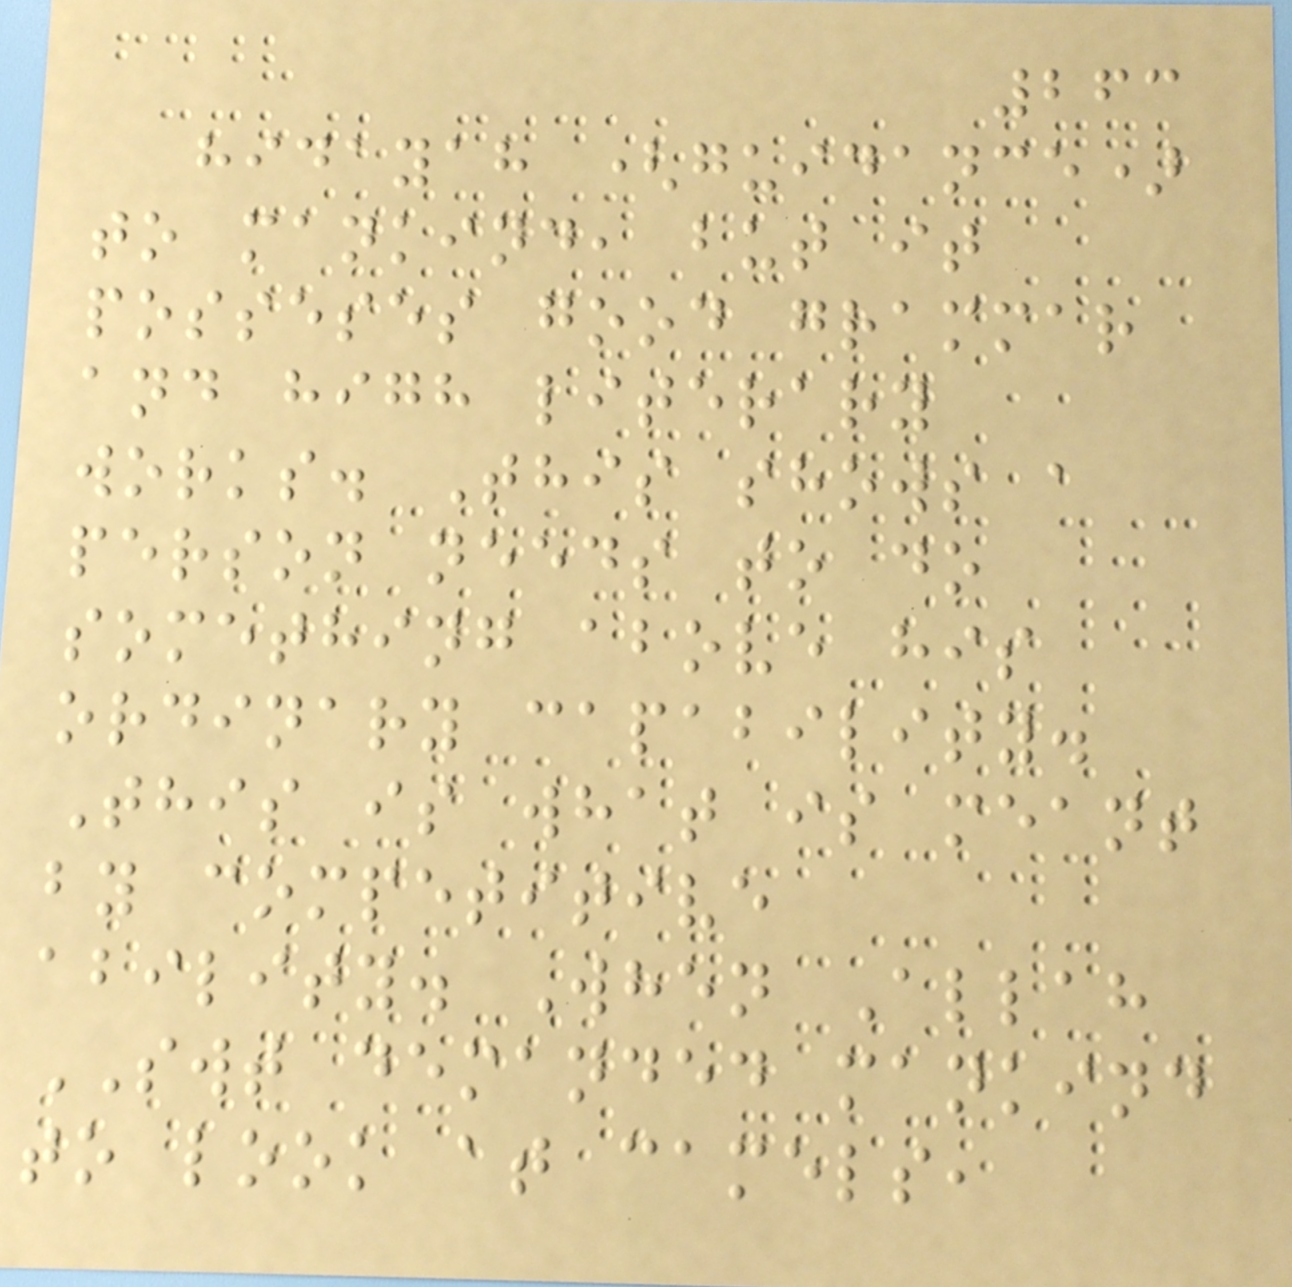263
hidayah (guidance)
to mankind, but it
posseses good grammar
and high literary
works. This shows a
person needs to do
something above his
ordinary capability.
This is what is meant
by competitive
ability. When Allah
SWT demanded mankind
to look at camels,
